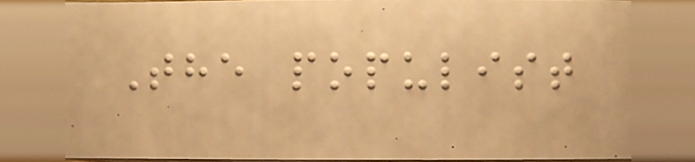The populist
